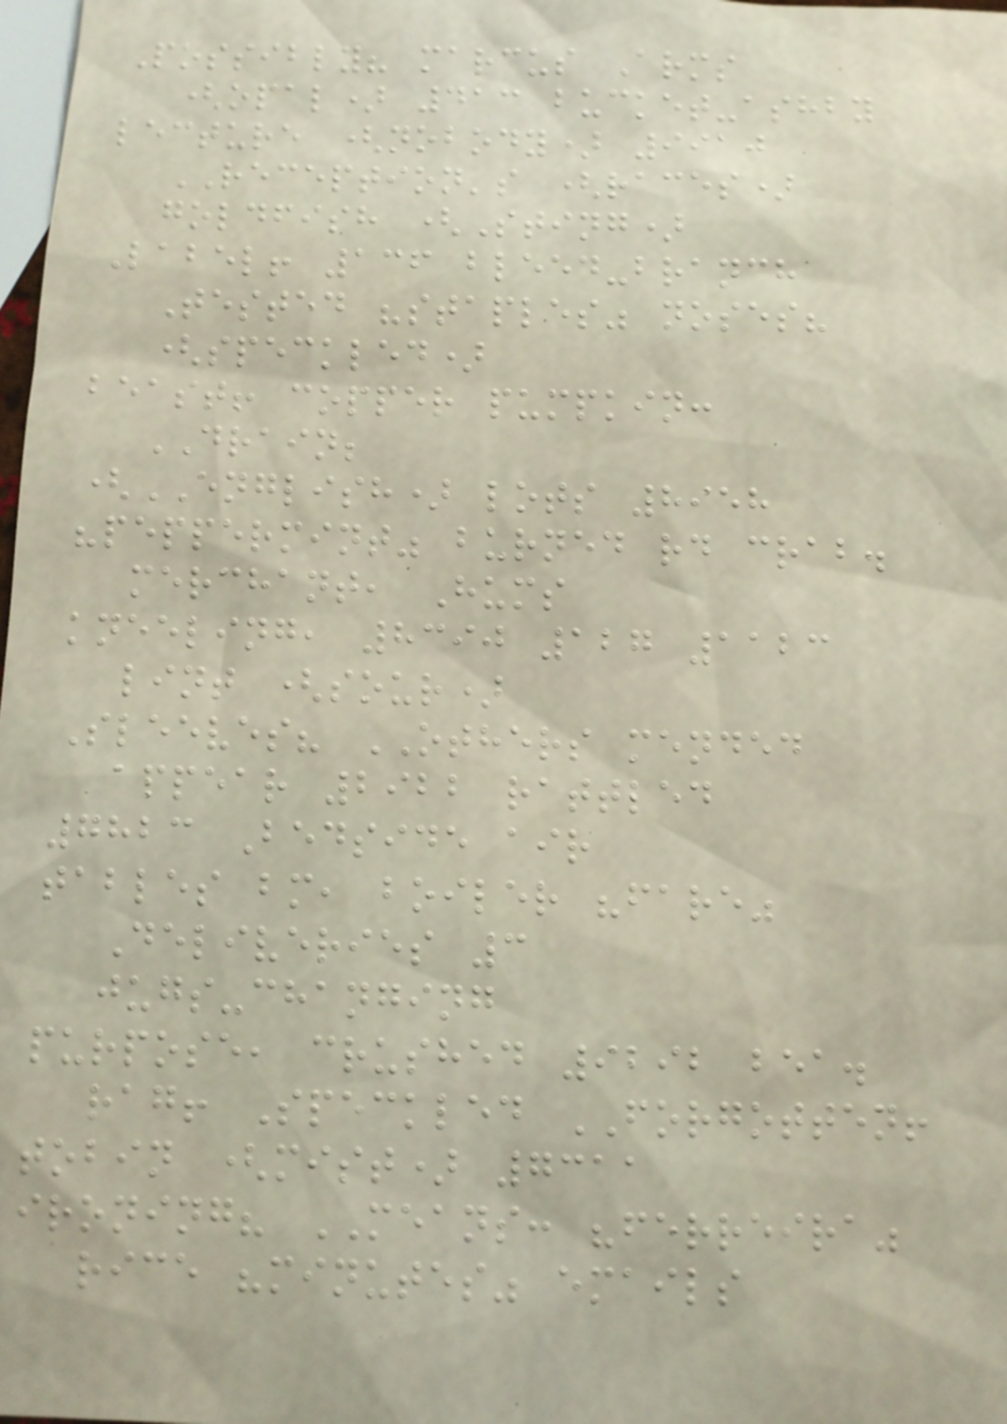Possibly? marcus Arms
(opal) 413 bucket-ashby
lecture (nobody) 9910
RECEPTION's (races)
goldfish (Sting)
Label! 136 bleed-branch
Tested "staples" noses?
(speckled)
beast! copper pumpkin:
DRAIN;
(ENGLISH) lots 8958
"peppermint" burned rd crab.
merchant, Hums
kneeling, 8390 127 1123
lint (sour)
Sleeves? OTHERS mended
appear 2922 rattled
7823 Bedside air
tables bm, boiler "fare"
Deliveries 3
jugs-changing
purpose, crushed 9292 bea.
rag! Speckled FORGOTTEN!
tobin (mist) 7311
ironing? MEANS: "ferreira"
rice "minutes" emails
